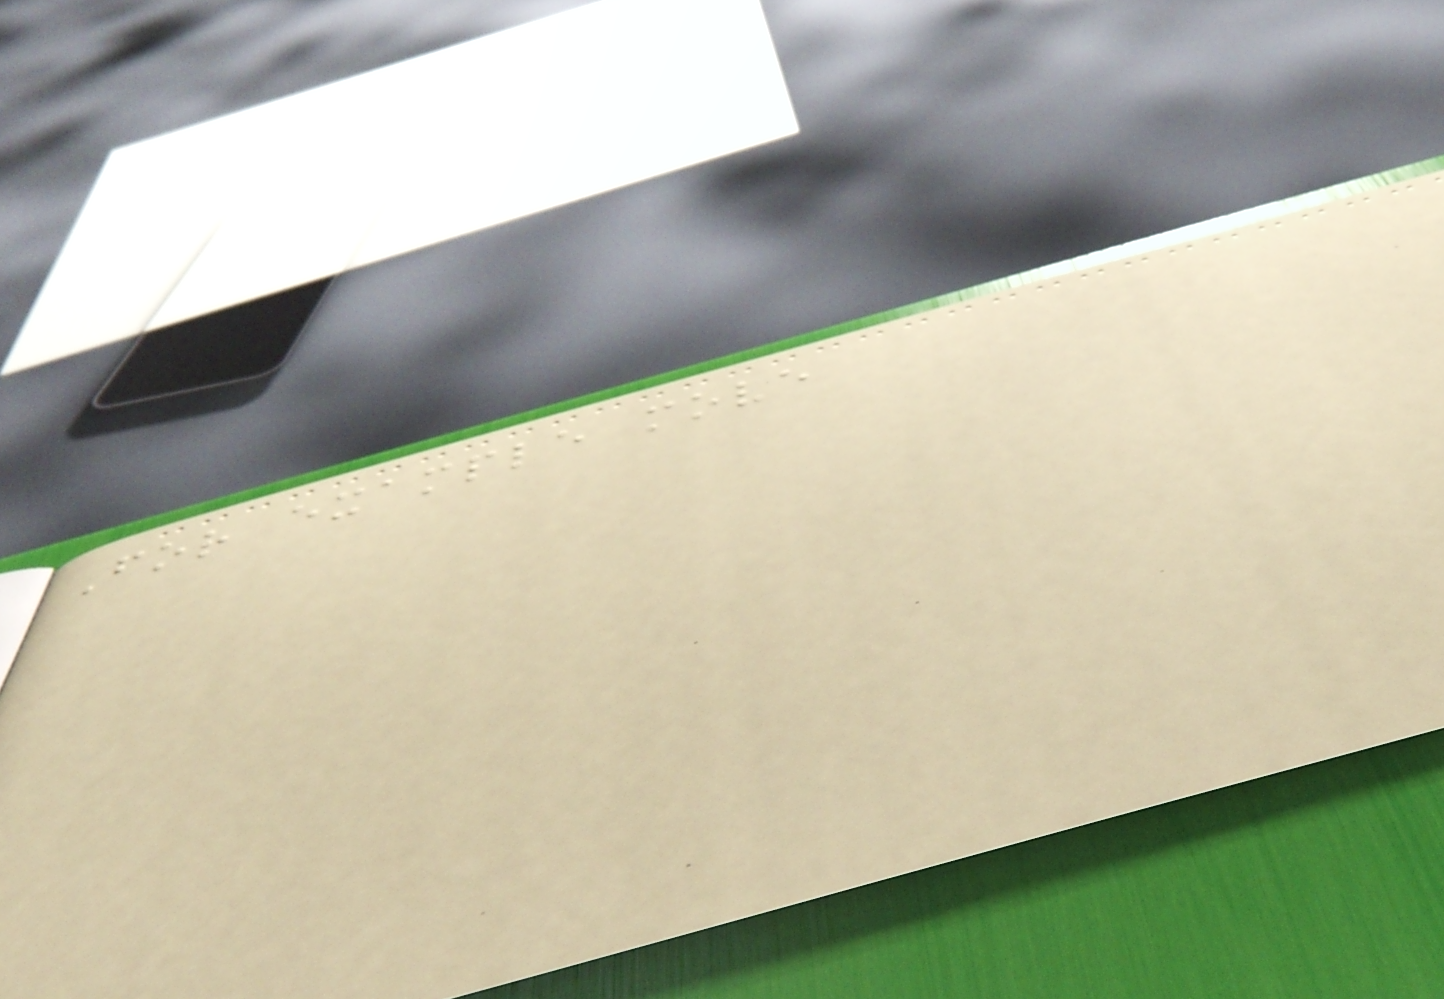For example move
